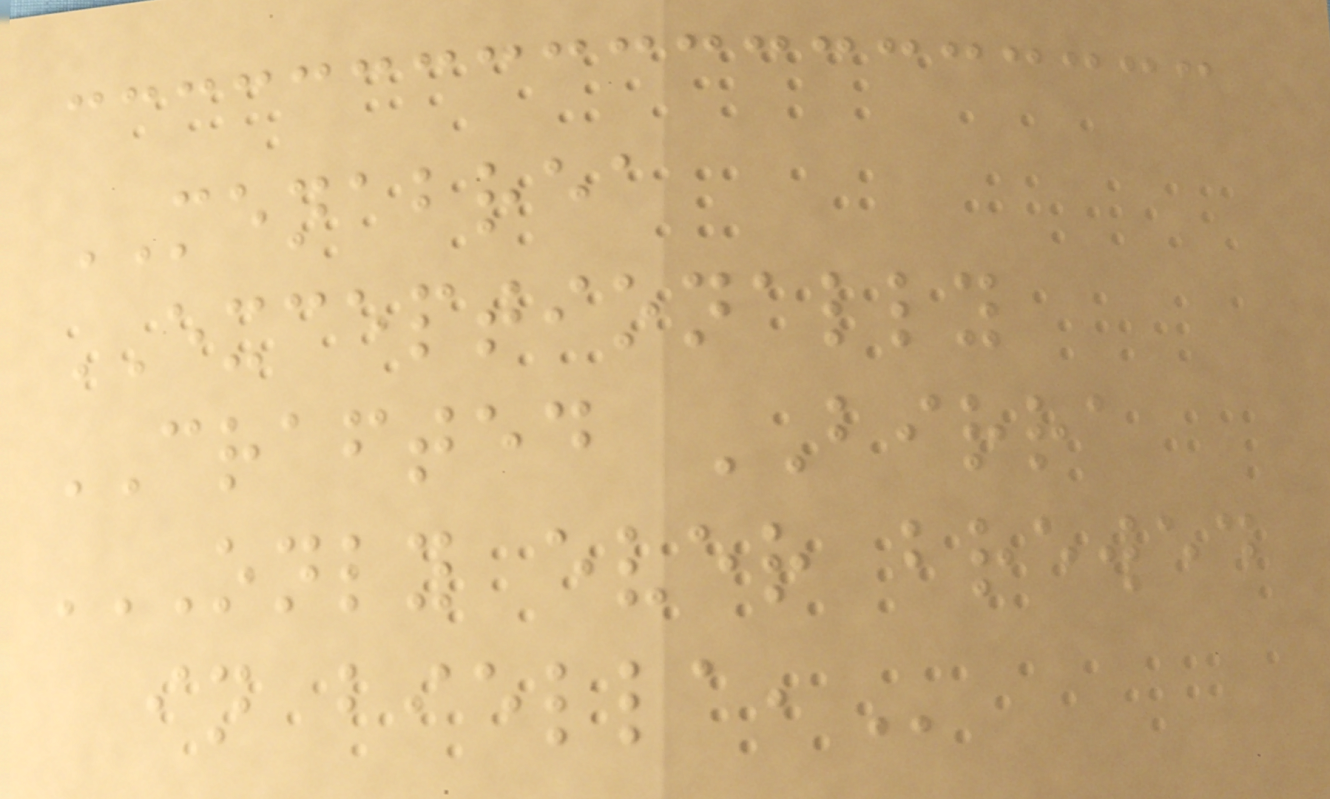MENABREA
EXCEPTIONALLY
CRAFTED BIRRA
ONLY EVER BREWED
IN BIELLA,
